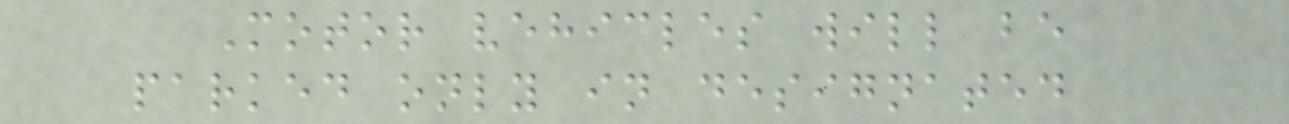Motor vehicles will be
parked only in designated
